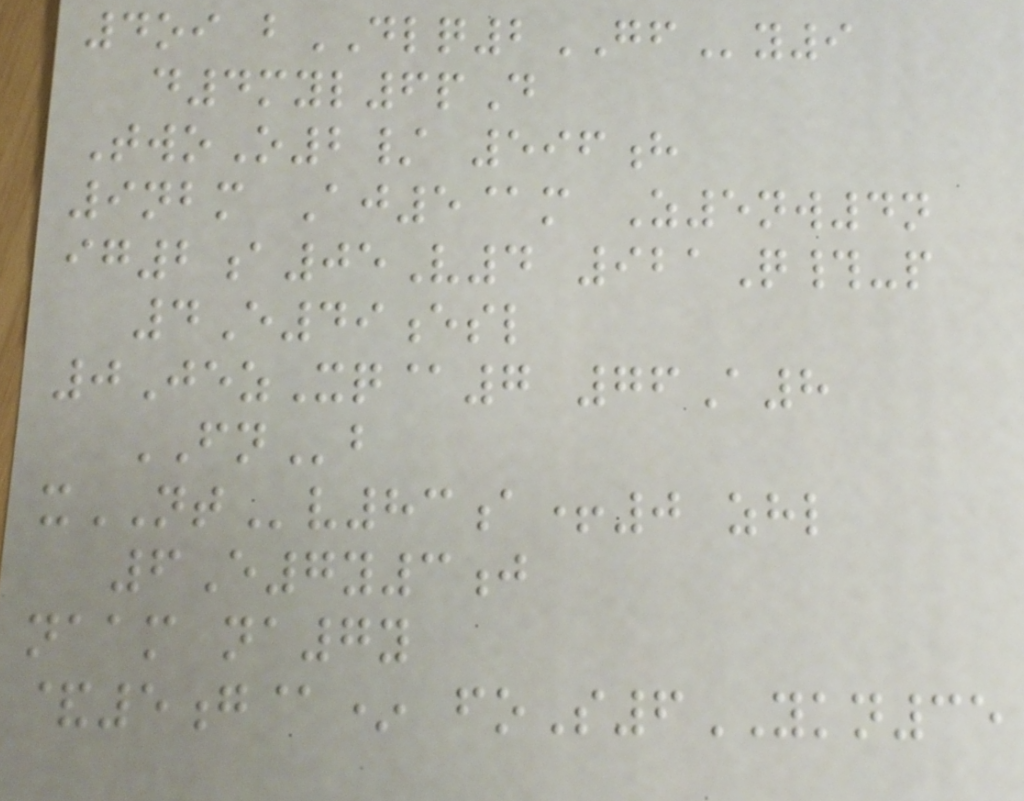4oi bDLQ2GFy9
d4myl6pD
TwoO2/ 596h
9nbm Aj5@m Z5nw4n
ig2a05V4 921Q#-p
4E49esl
0JezXq@7 76A8
FNb
xNTv83a+0 zhl
6E7y3j
naam na7y
&5g@* foS6YKN35
